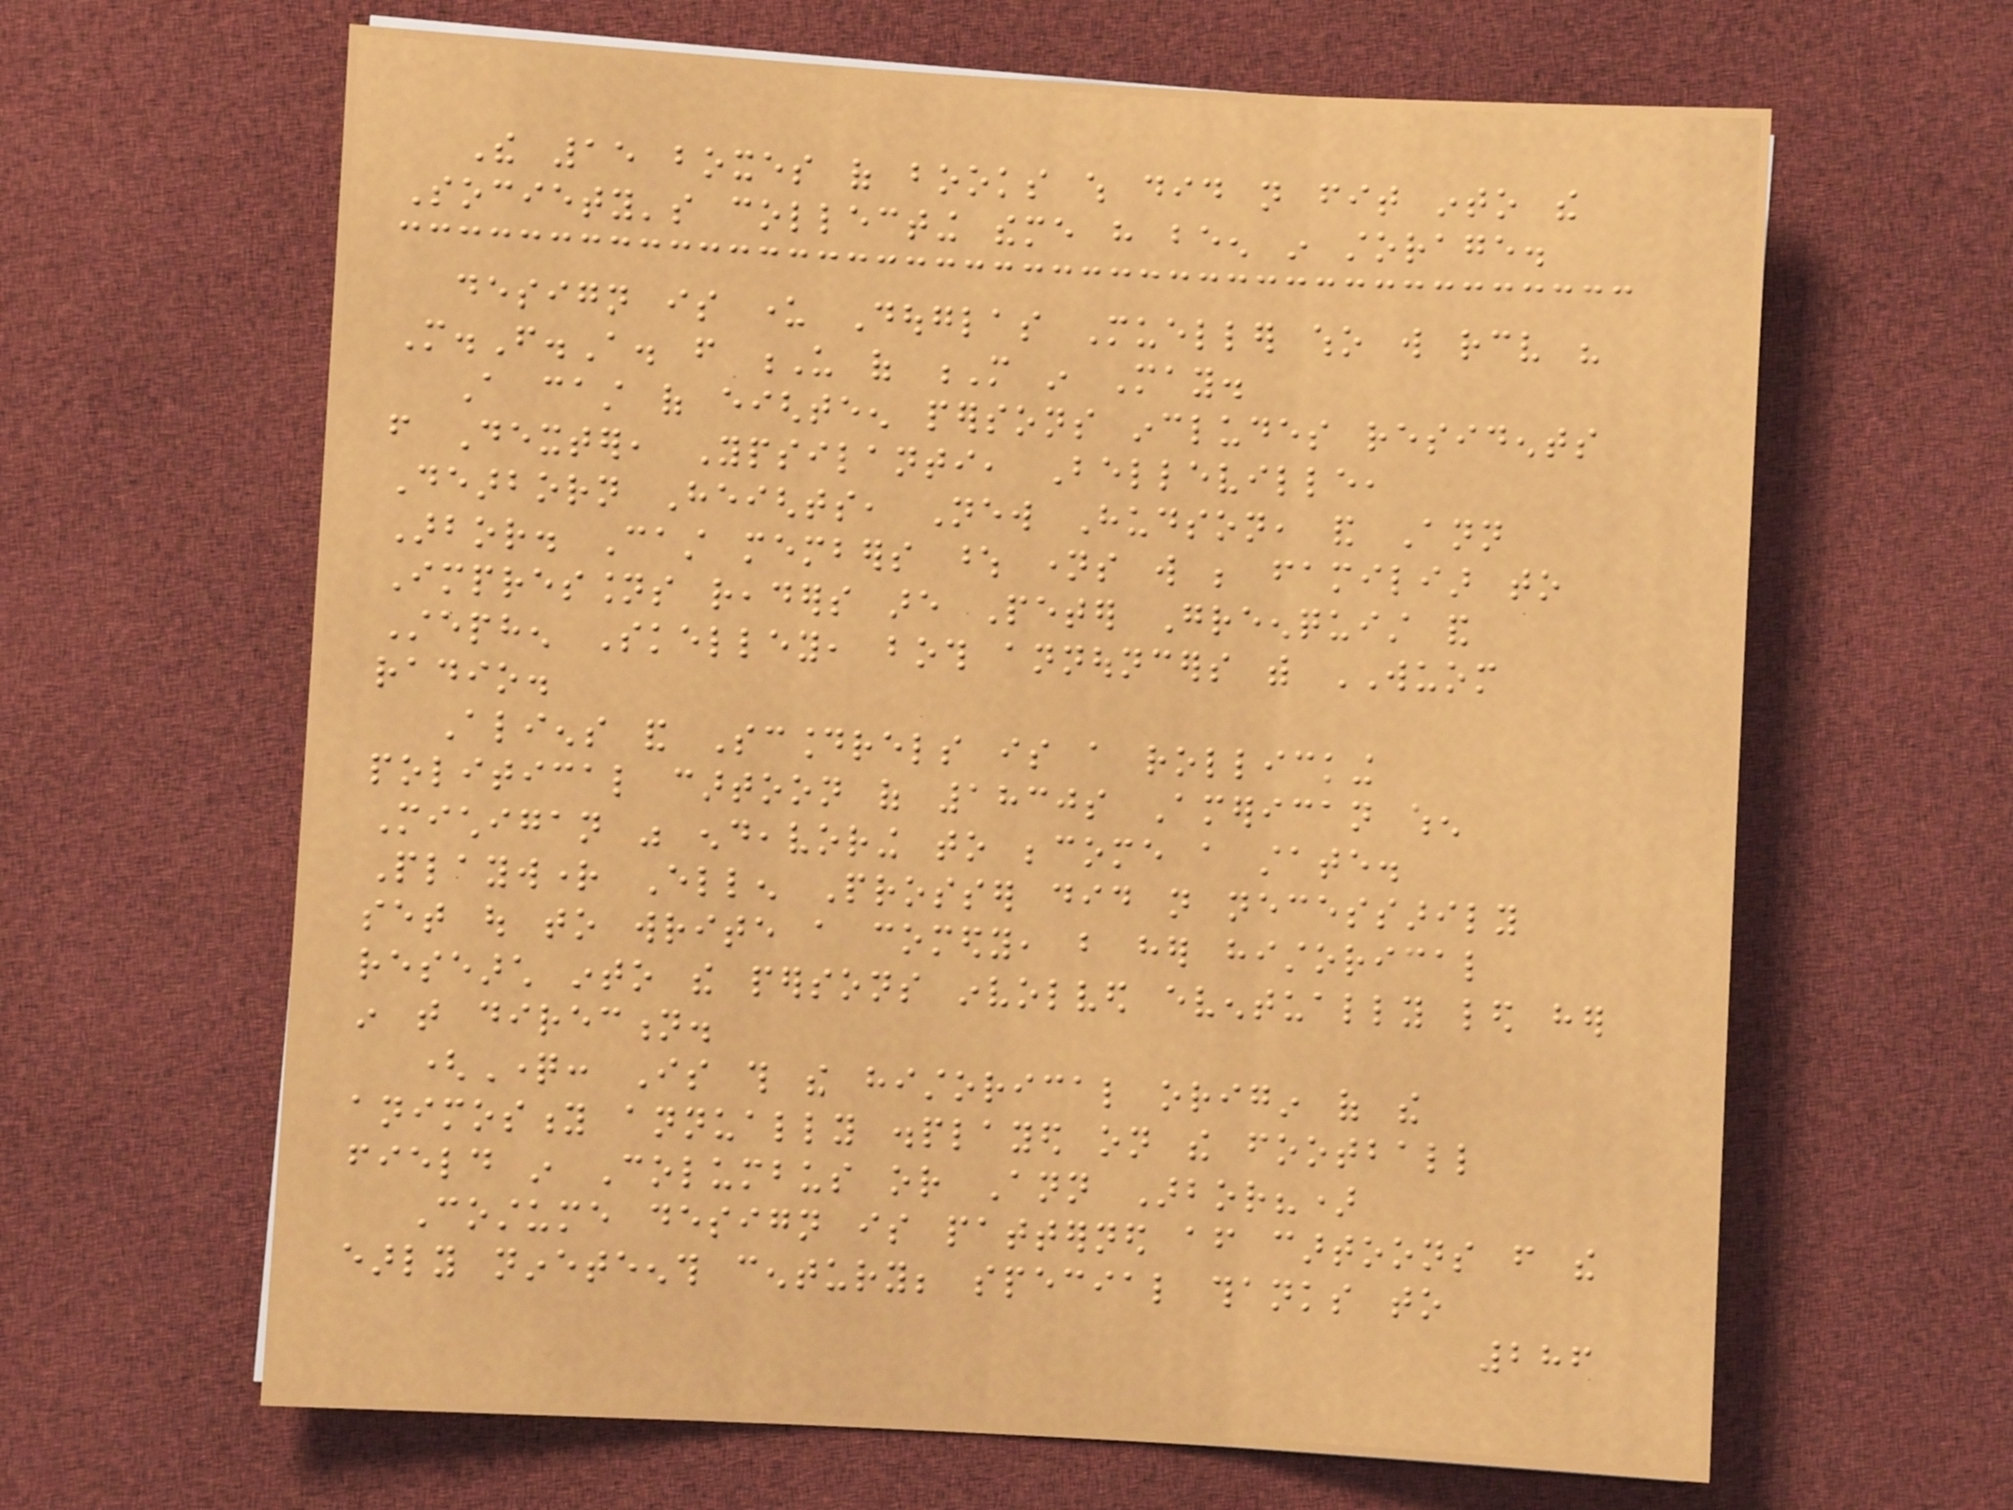The 15 boxes of books which did not fit into the
Society's collecting theme have been in storage.
design is under Douglas Mueller who will receive his
M.F.A. from U of M in May.
A cast of eighteen persons includes residents
from Dexter, Ypsilanti, Belleville,
Dearborn Heights, New Hudson, and Ann
Arbor. Cast members whose names will be familiar to
Impressions readers are Peter Greenquist and
Stephen Skelley, both announcers with WUOM
radio.
Aliens and Scoundrels is a rollicking
political cartoon of 1830s American when
Michigan was endeavoring to become a state.
Playwright Ellen Prosser did not necessarily
set out to write a comedy, but her historical
research into the persons involved eventually led her
in that direction.
(Question: Is this the historical origin of the
animosity annually displayed on the football
field in Columbus or Ann Arbor?)
Costume design is patterned after cartoons from the
early nineteenth century; special thanks to
286
